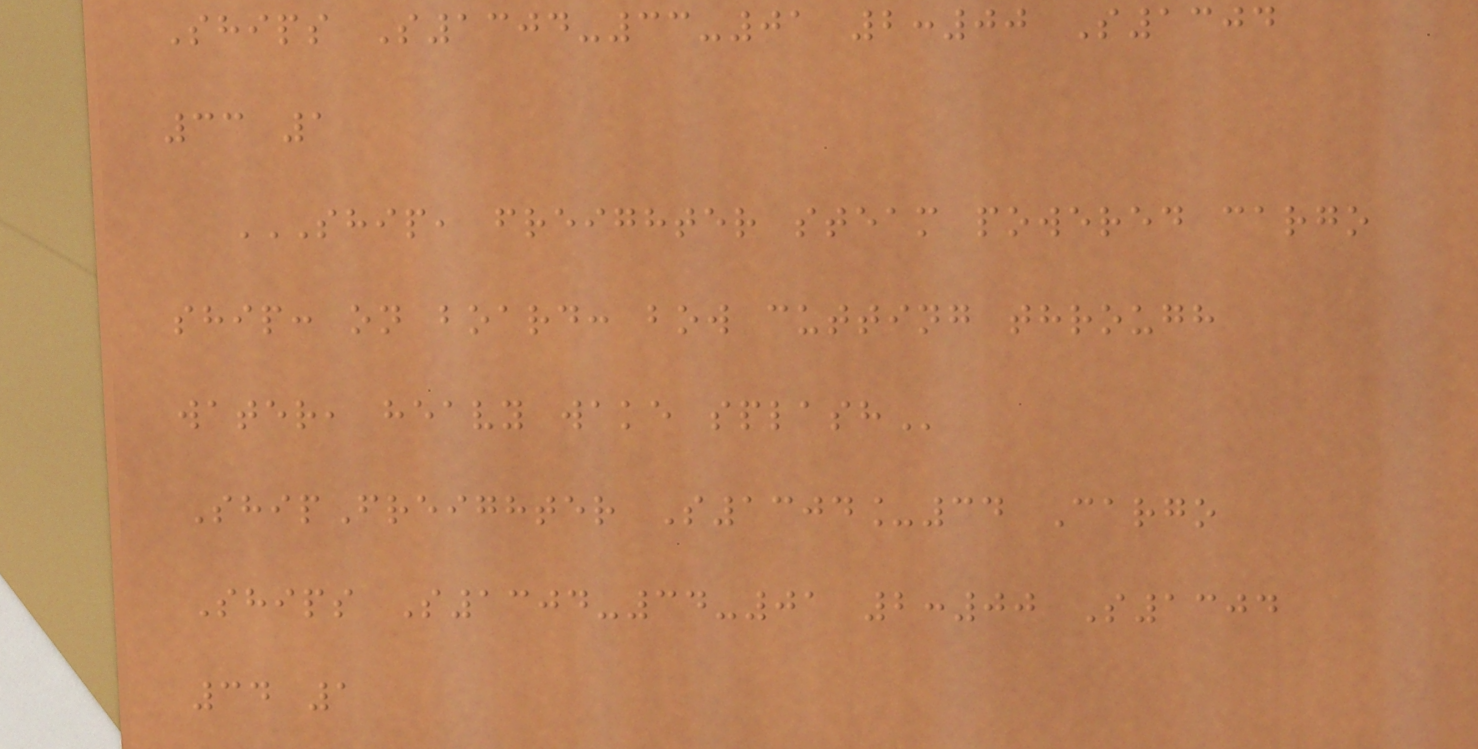Ships S1304-33-01 2:00 S1304
33 1
SHIP, FREIGHTER STEAM POWERED CARGO
SHIP: ON BOARD: BOW CUTTING THROUGH
WATER, HEAVY WAKE SPLASH
ShipFreighter S1304_34 Cargo
Ships S1304-34-01 2:00 S1304
34 1
